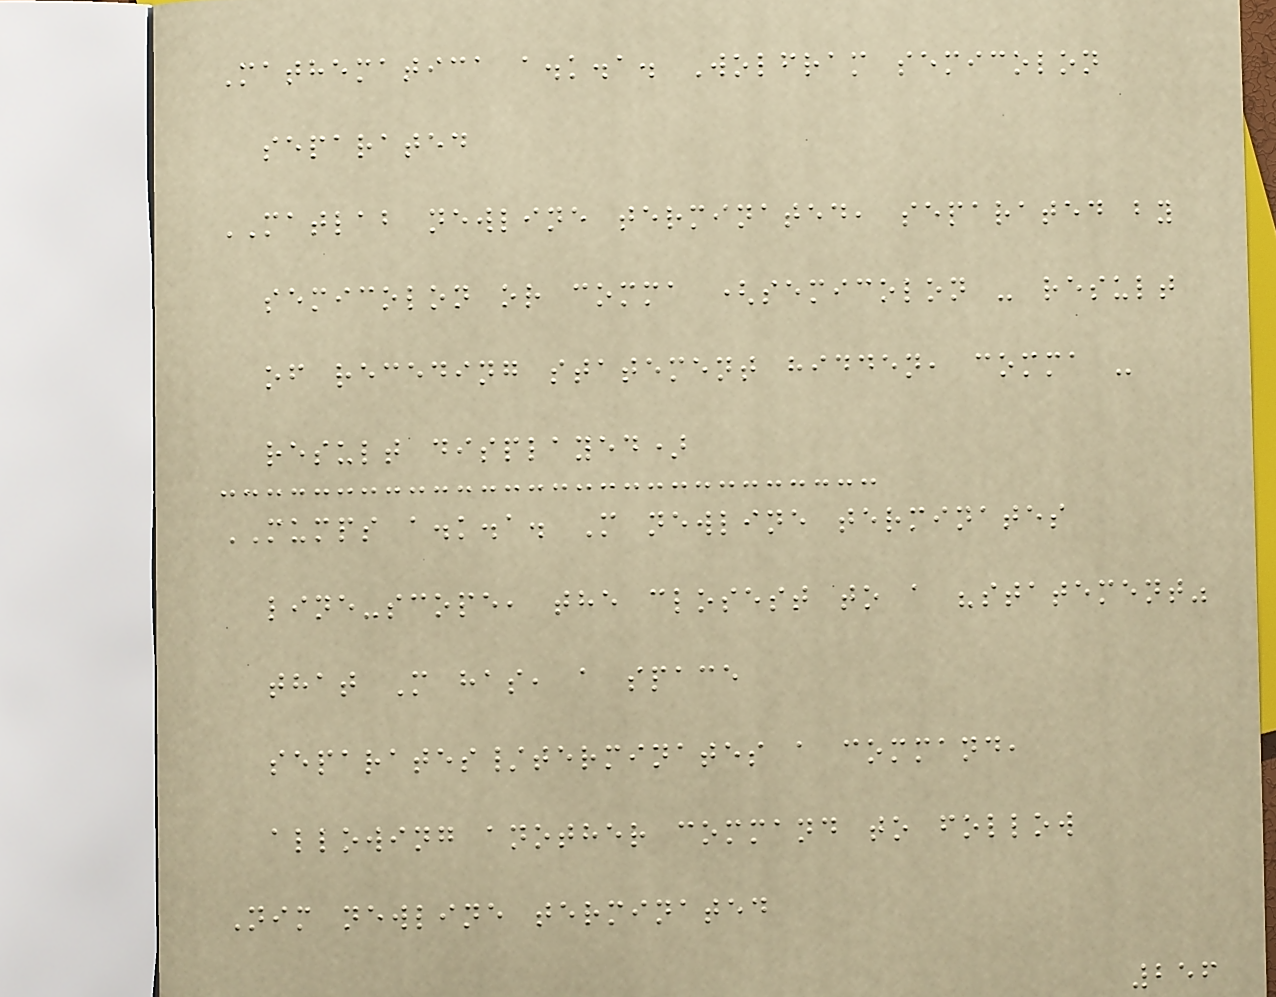Mathematica a.k.a. Wolfram semicolon
separated
MATLAB newline terminated, separated by
semicolon or comma (semicolon - result
of receding statement hidden, comma -
result displayed)
MUMPS a.k.a. M newline terminates
line-scope, the closest to a "statement"
that M has, a space
separates/terminates a command,
allowing another command to follow
Nim newline terminated
256
